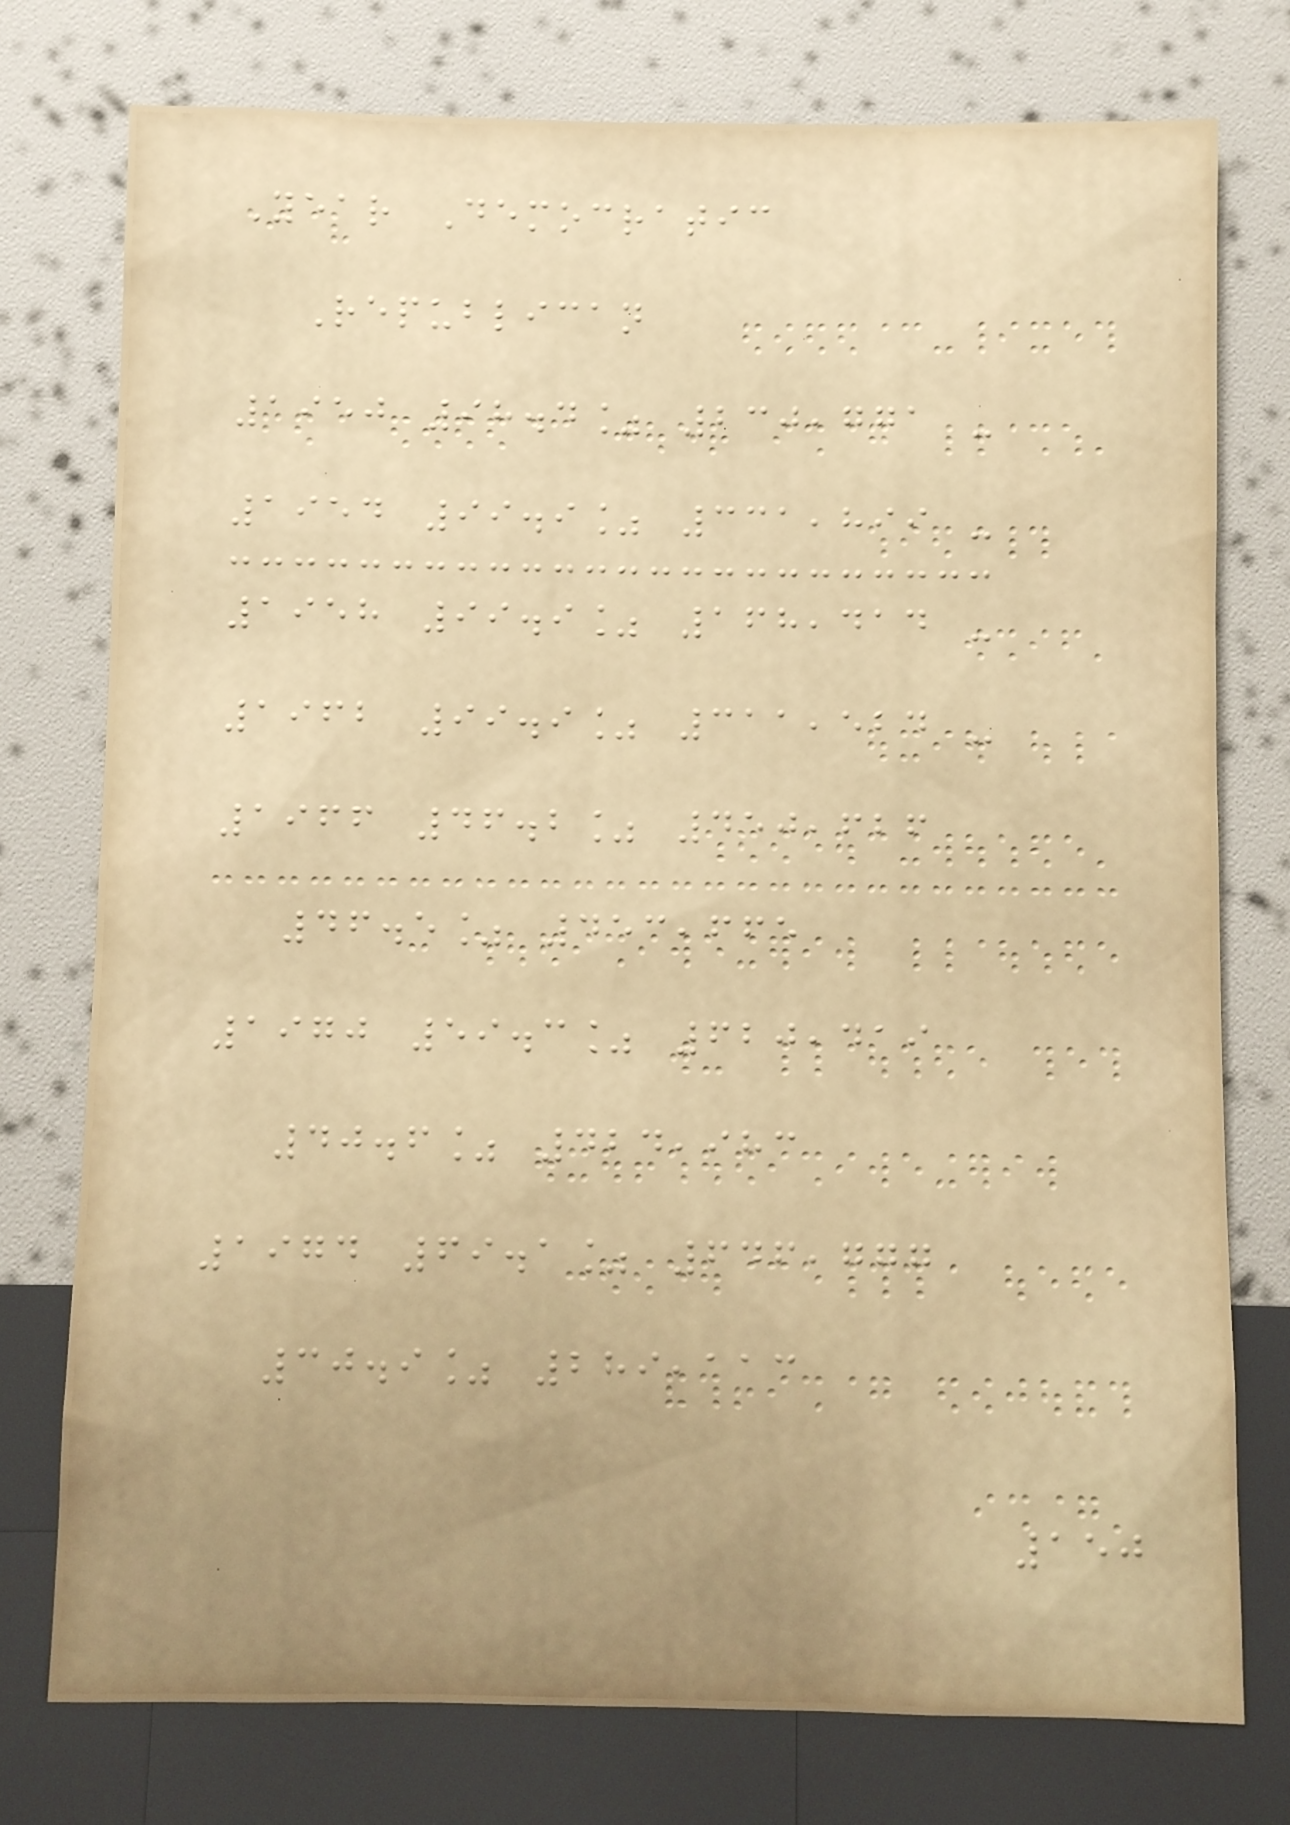Year Democratic
Republican
1950 98.4% 230,771 -
1954 99.9% 331,899 -
1958 99.9% 168,414 -
1962 99.9% 311,524 -
1966 46.2% 450,626
46.5% 453,665
1970 59.3% 620,419
40.6% 424,983
1974 69.1% 646,777
30.9% 289,113
150
